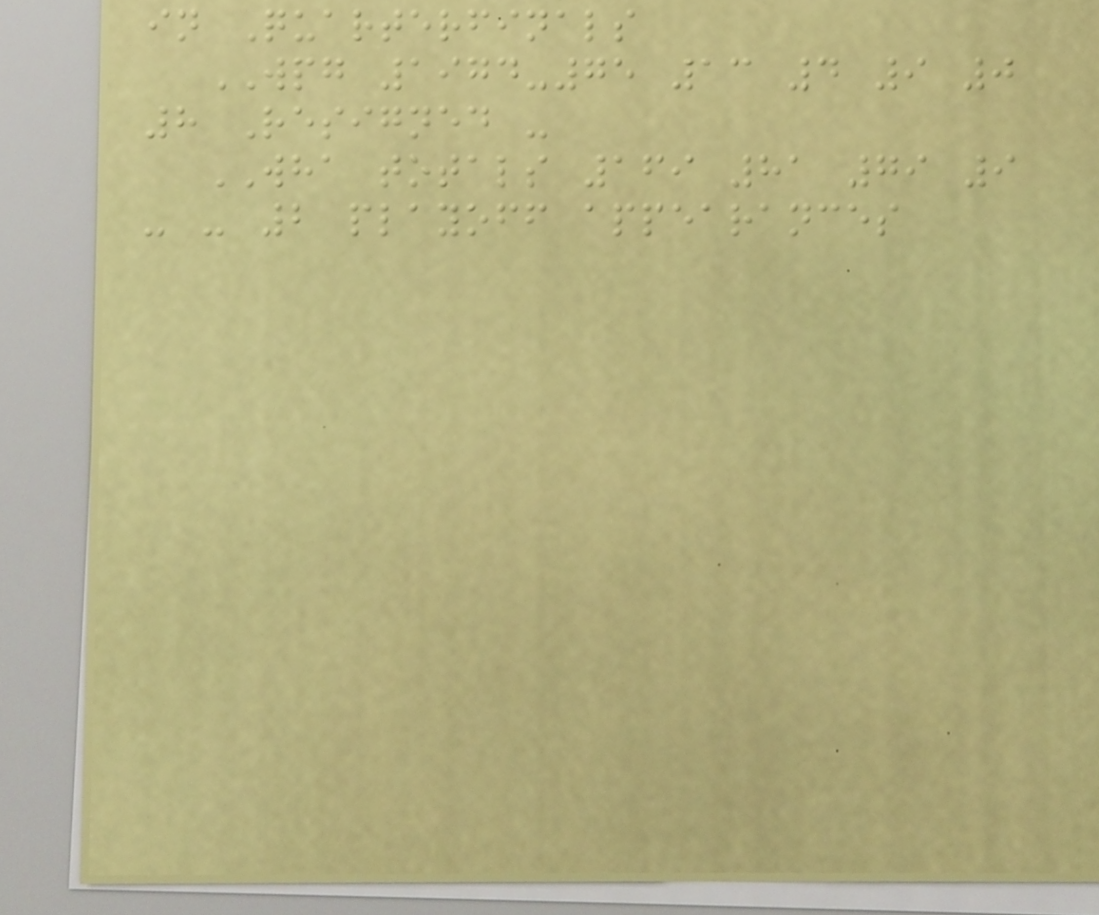in Quarterfinals
WPG 1974-75 13 4 9 0
8 Resigned -
WHA totals 169 81 79 9
- - 2 playoff appearances
